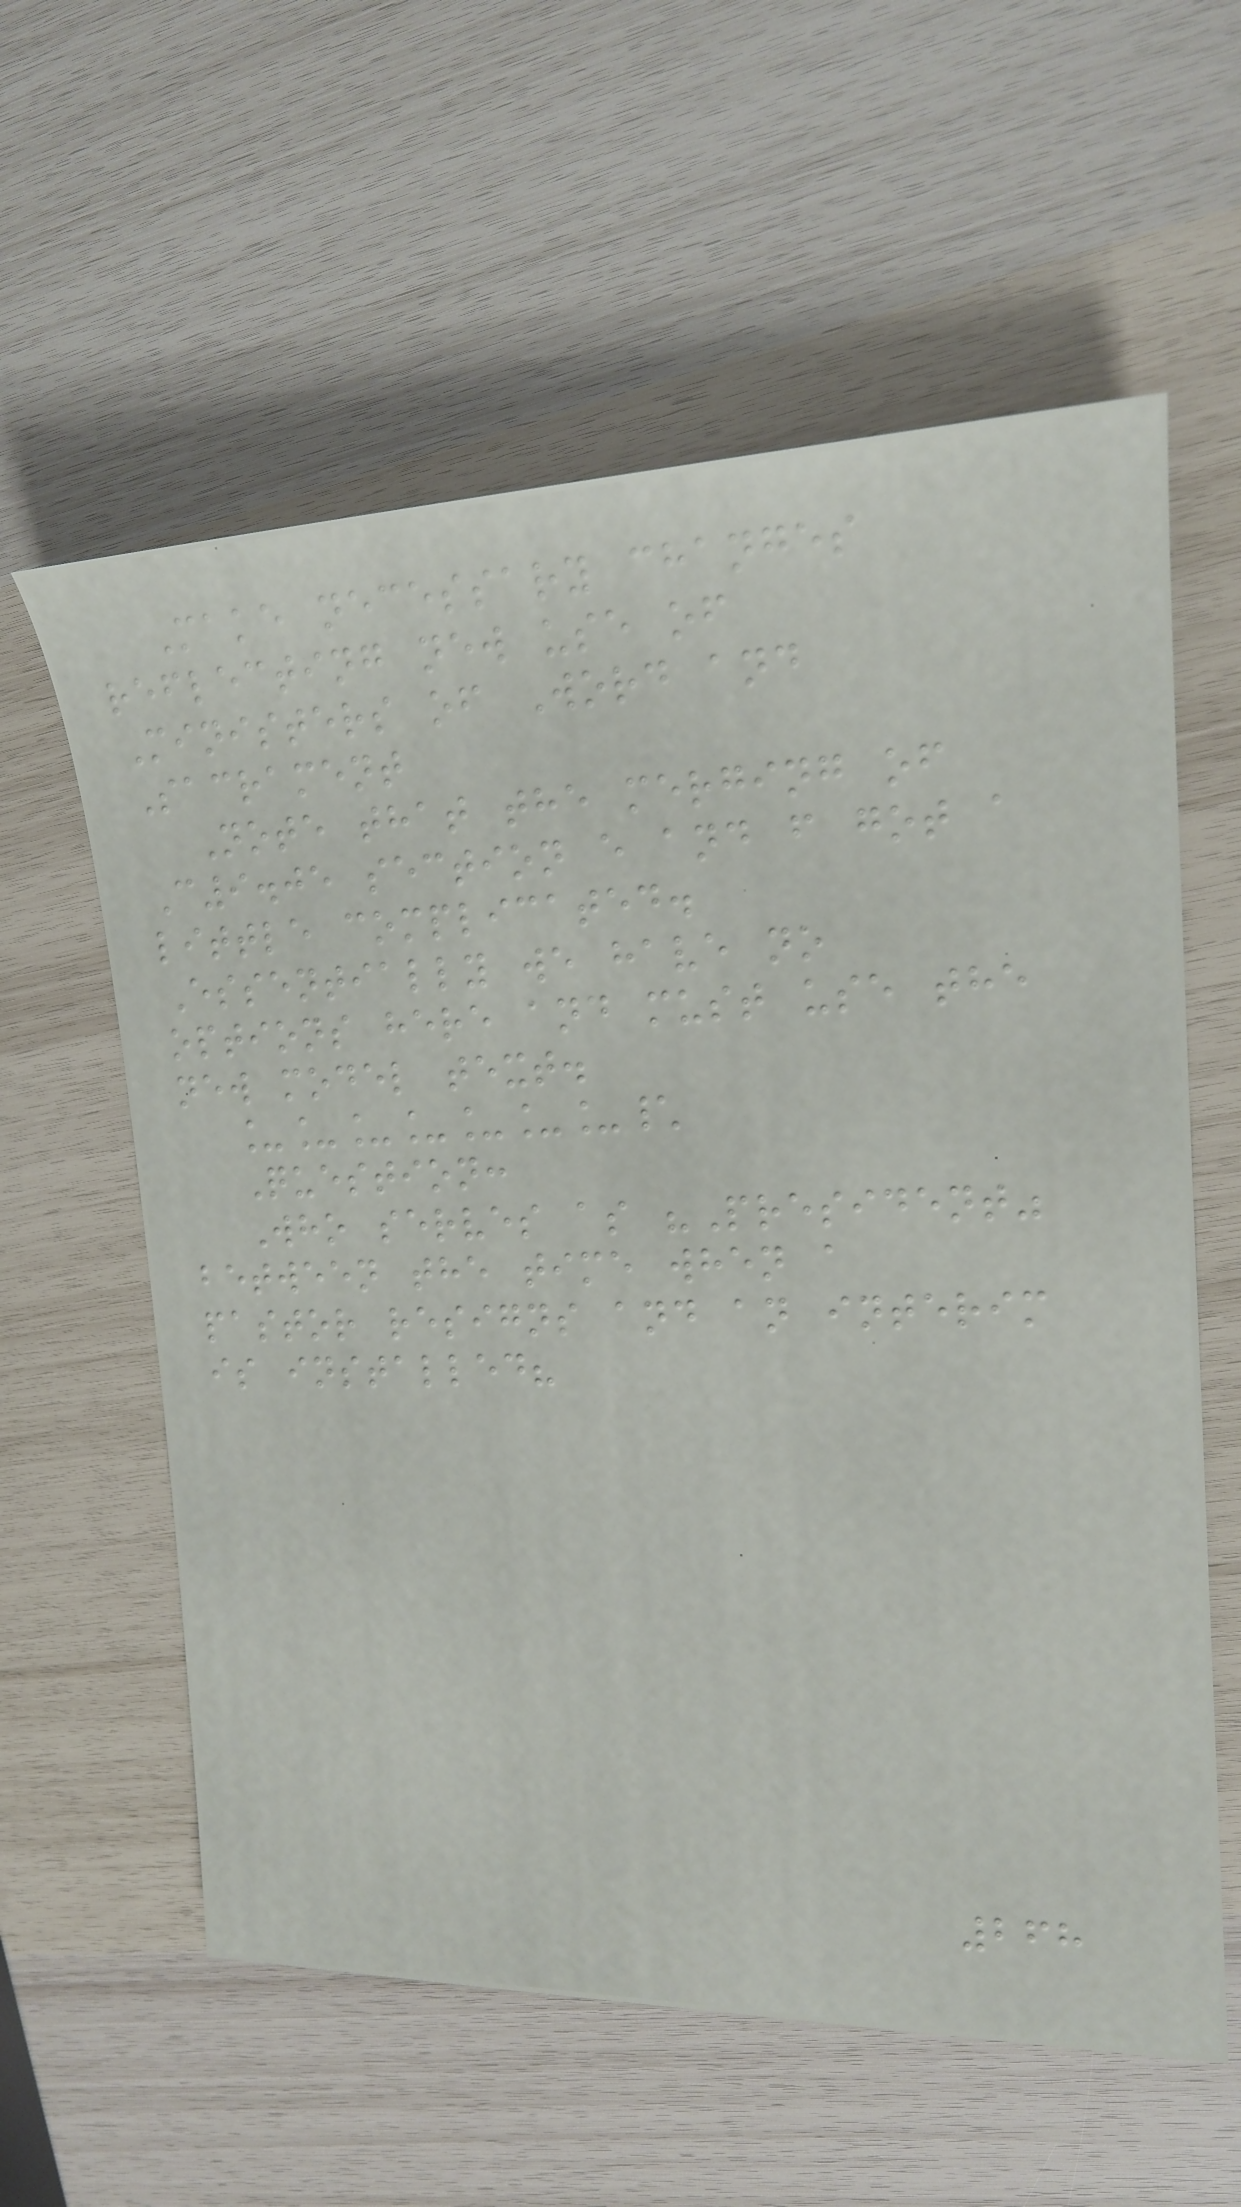Make necessary changes
reflecting new use of
Ministers of Word and
Sacrament
Note that the merging of
C9.05 section e and f got a
little complicated.
Essentially we have no
options here and must use the
new model text.
_______\
Question:
Who serves as "President"
between the time when a
pastor resigns and an interim
is installed?
268
